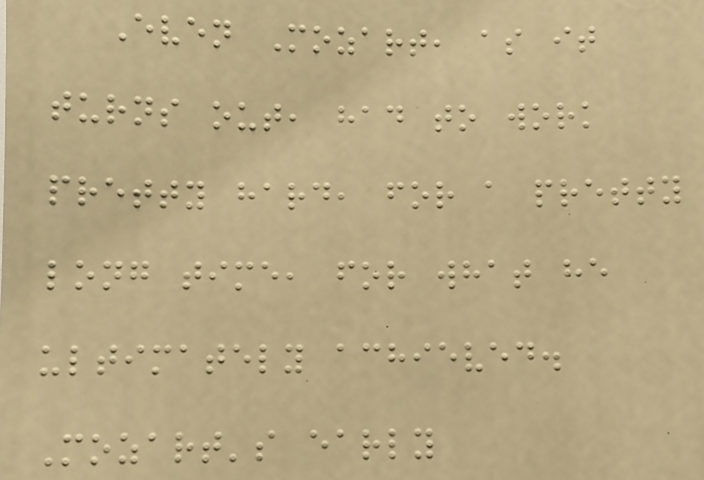Even Mozart, as it
turns out, had to work
pretty hard, for a pretty
long time, for what he
ultimately achieved.
Mozart's early
